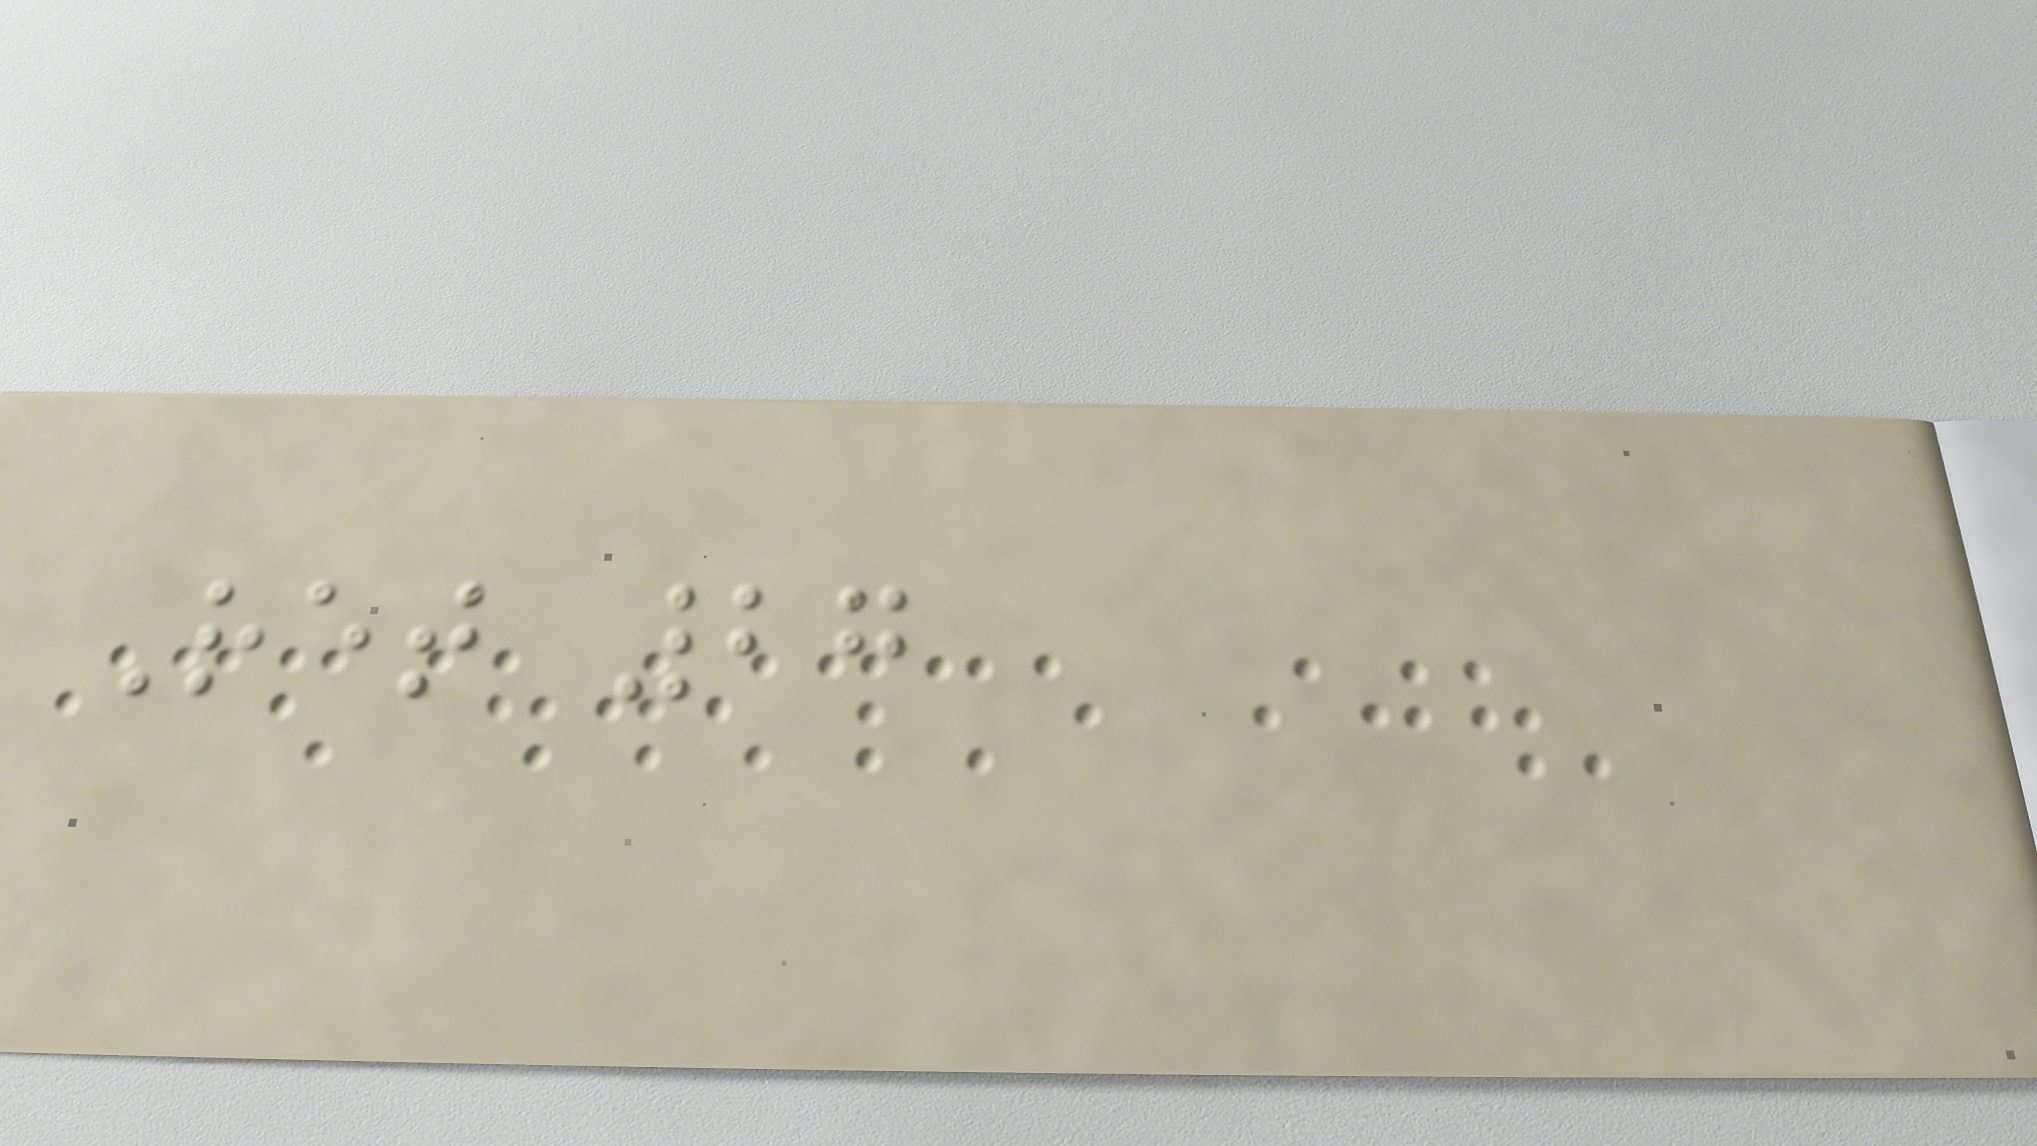Ret 27
